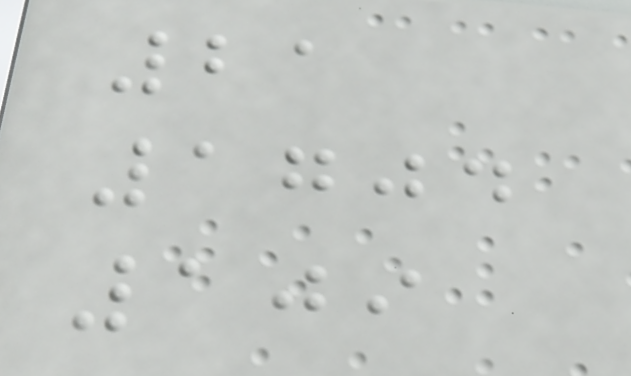21
1704
109
